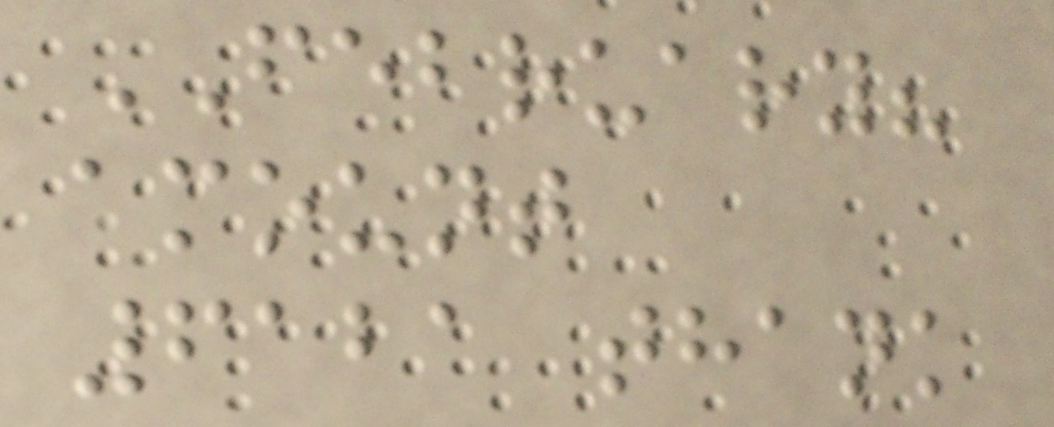FEBRUARY?
amount
6121 thank
